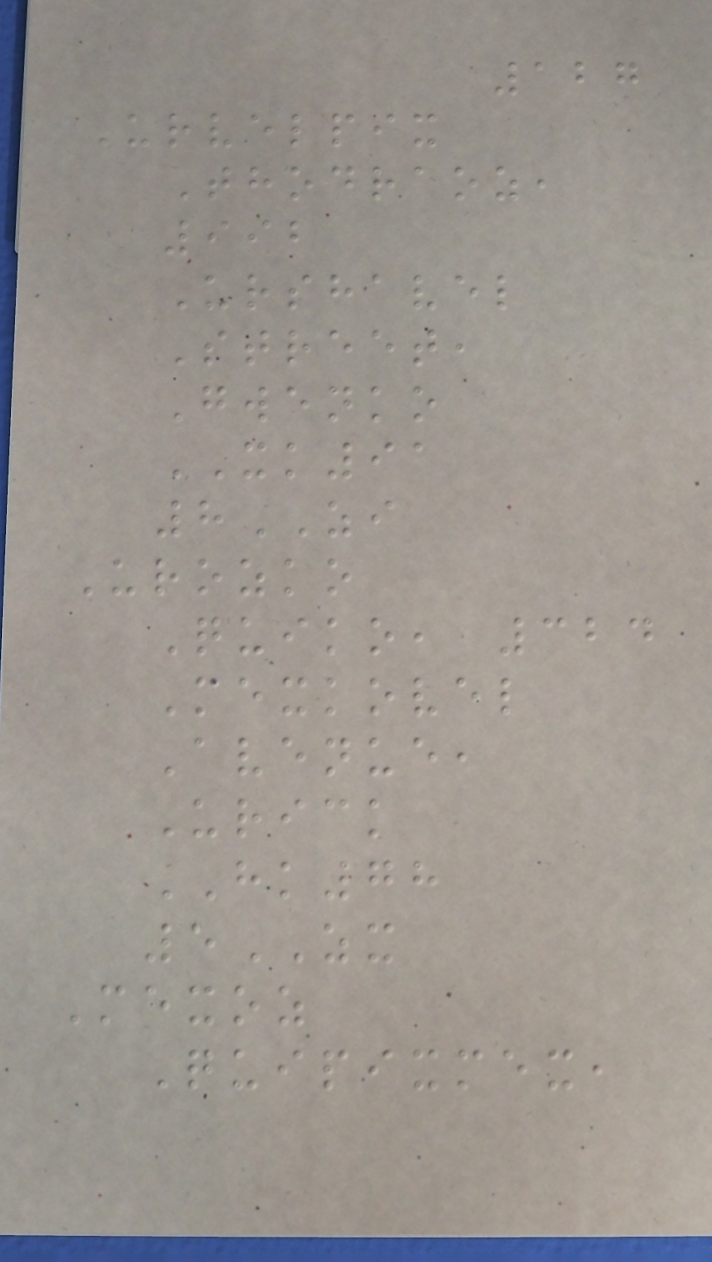127
Urvelpix
Thodraoz,
992
Urshavel
Street,
Gwenko
XK91
8ZI
Urozko
Quiko, 324
Mexkovel
Avenue,
Urick
HK78
5ZX
Mexoz
Quipixmex,
